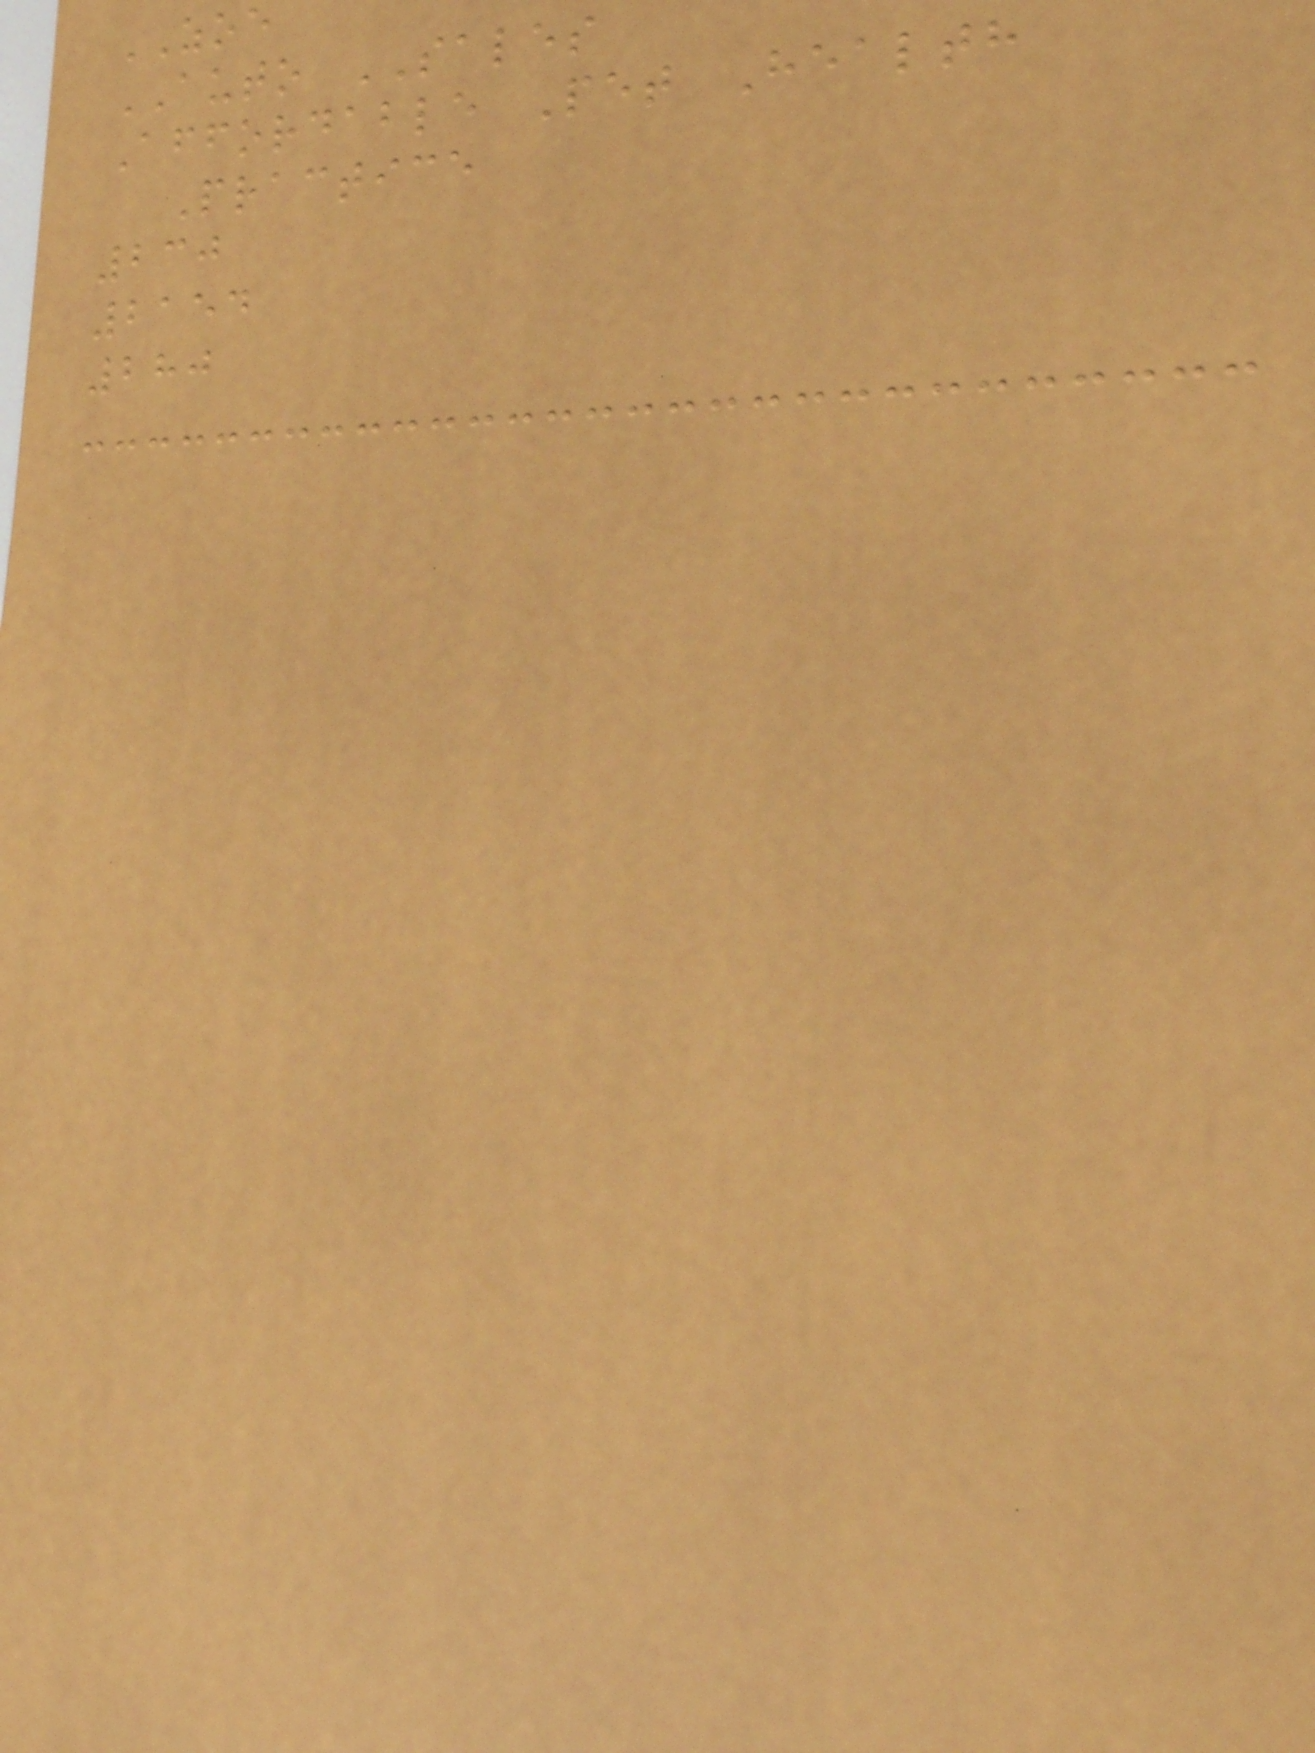ZOE
AUTO SALES
Affordable Pet Health
Practice
230
2154
280
